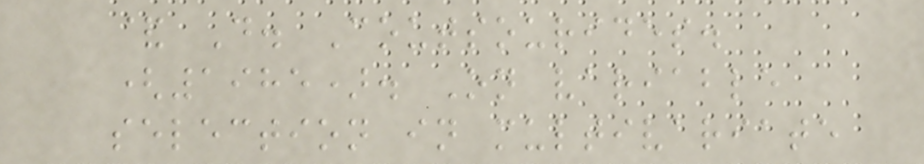& D. Coutsourides.
(1985). On variable
selection in multivariate
